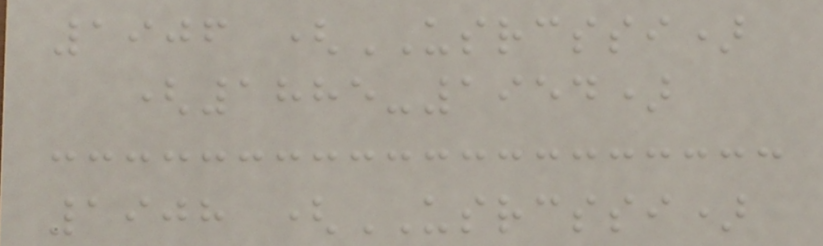1906 (USRCSSI)
(1885-1954)
1908 (USRCSSI)
